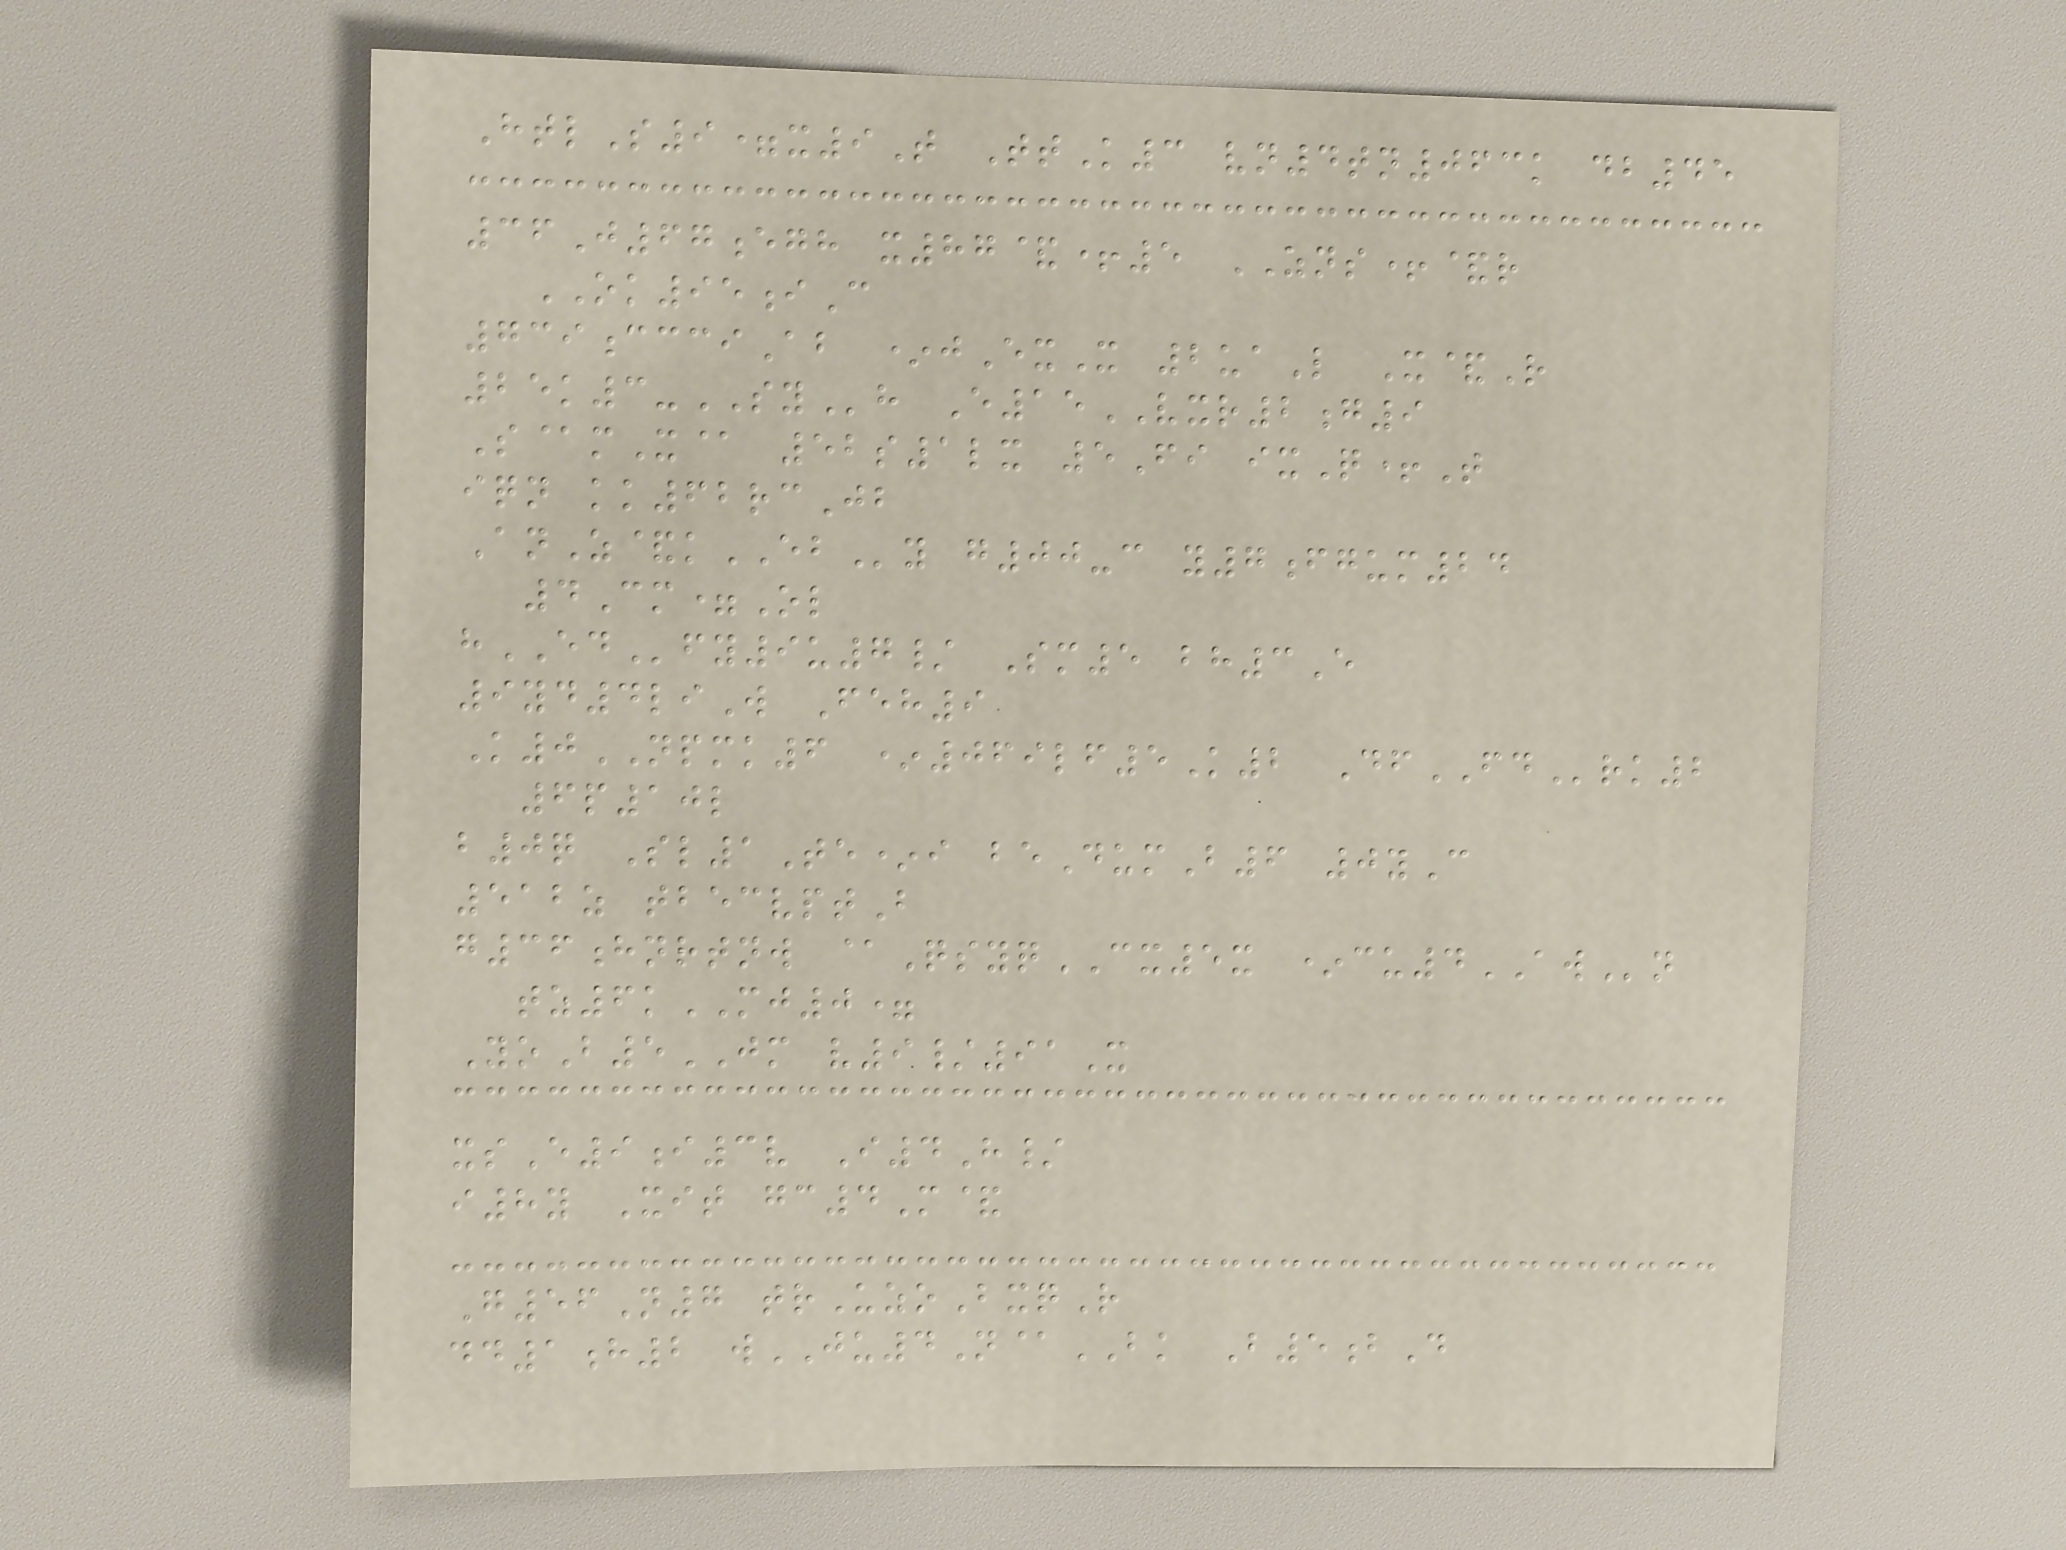HtlS9=x9T TtK3 vn4tn063k db45
36J67egh x87&+5 ZNS+&r
OK95iC
739ccciAb *jExX 2uaL X&R
25k3-SYh E15VXR2g9
S@mX@ 52s1lx 5Fi ixQ+T
iqn kk62rcJb
AnZ&kEBy g00-c y7fgum24
4Cm=Ol
hEDfy9u7/ Sm5 bh3E
9yd4liW Feh9
K0NPMK6 *069lf5K2 DfFDrk2
6p10l
b0q Sl1Te*i beDumB6 0yC
512z tbecvptB
g36hnrtnw @QsyqCX5x *cu4AWn
tz6kMJ0=
YoB5JM v9/91X
xsE9i3v I4H/
i8y Xit gc4M&
G56N7 trUzoBxqR
dd1h2 wJU4N@BK B5bD
